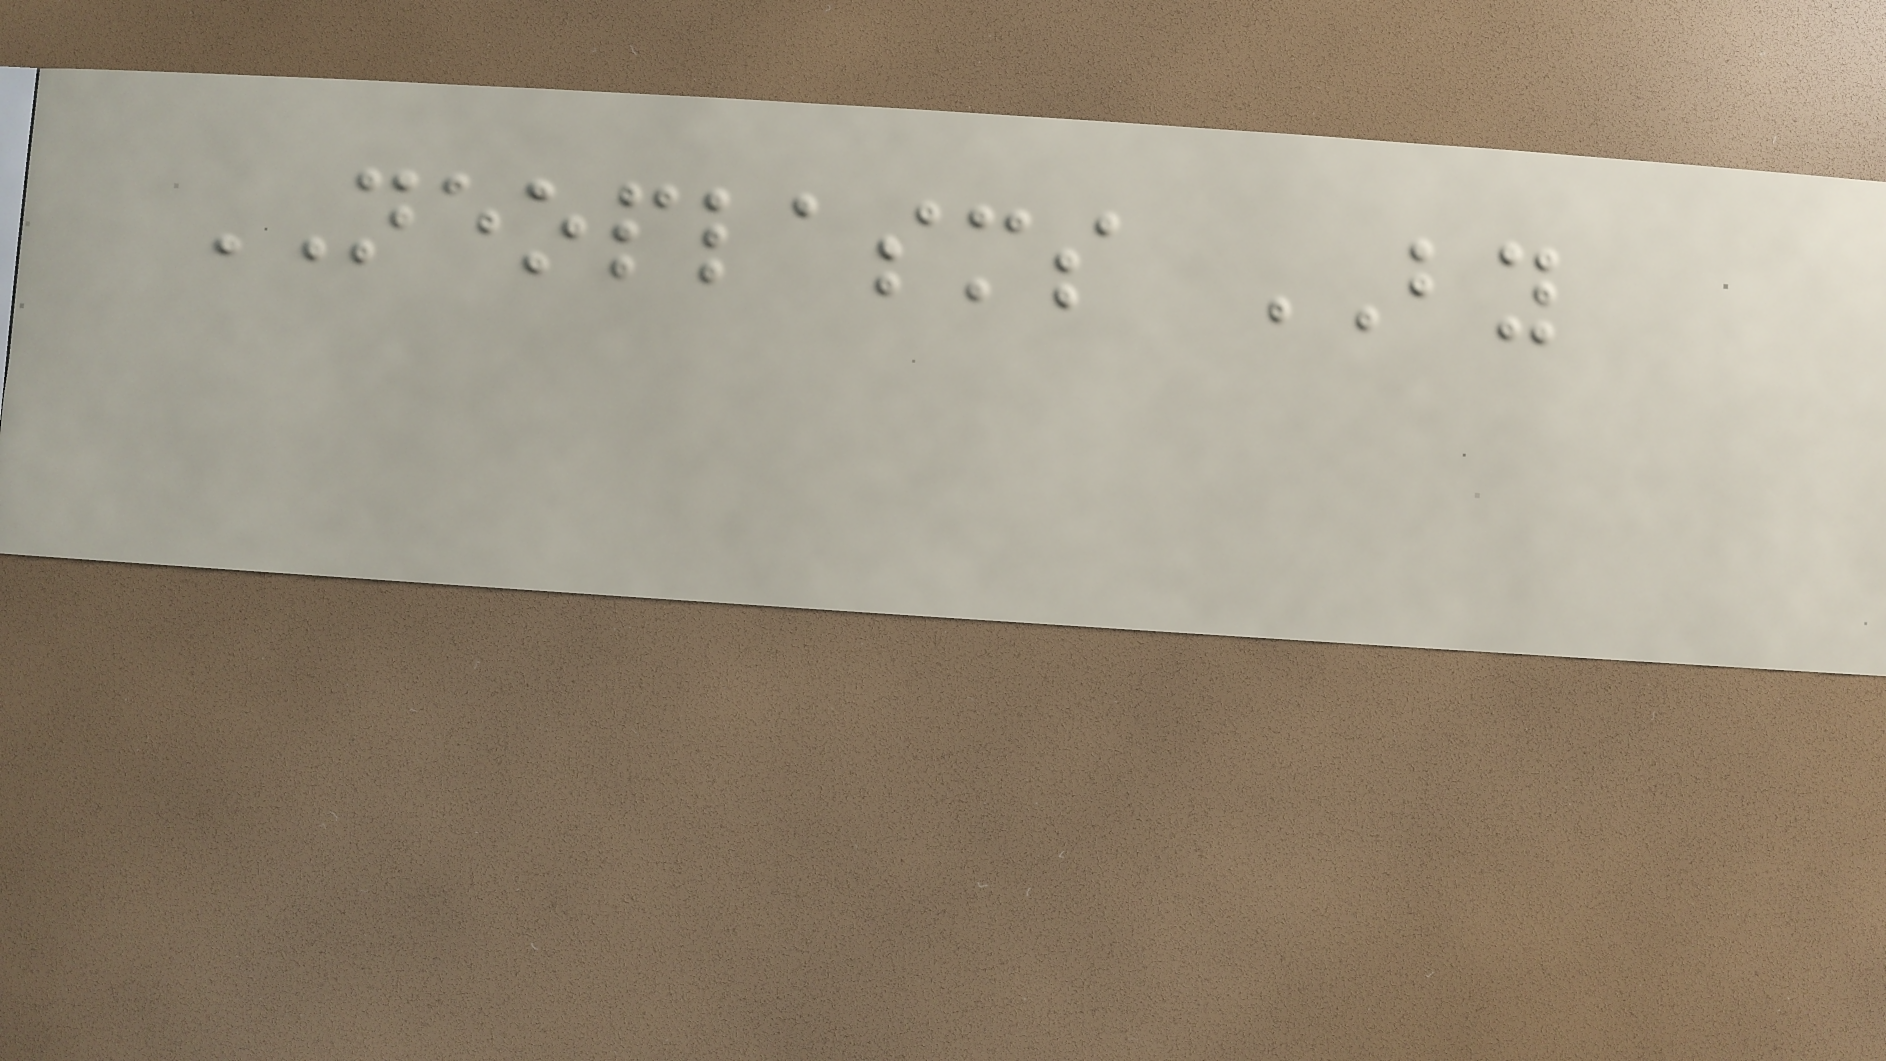NEOPLASMS BY
